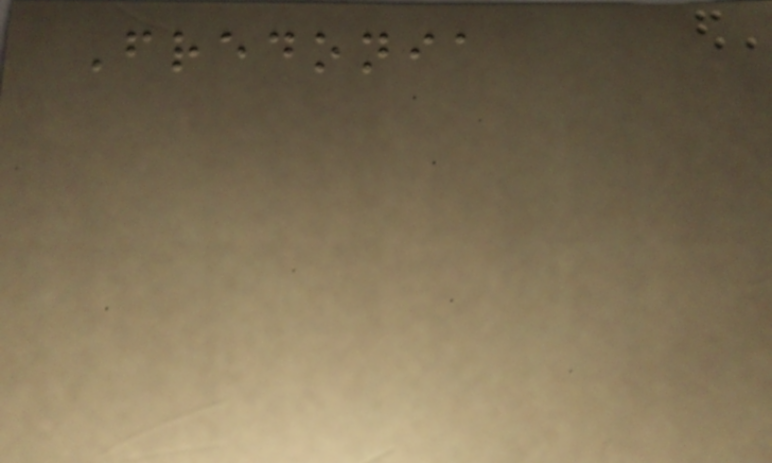Fredonia
